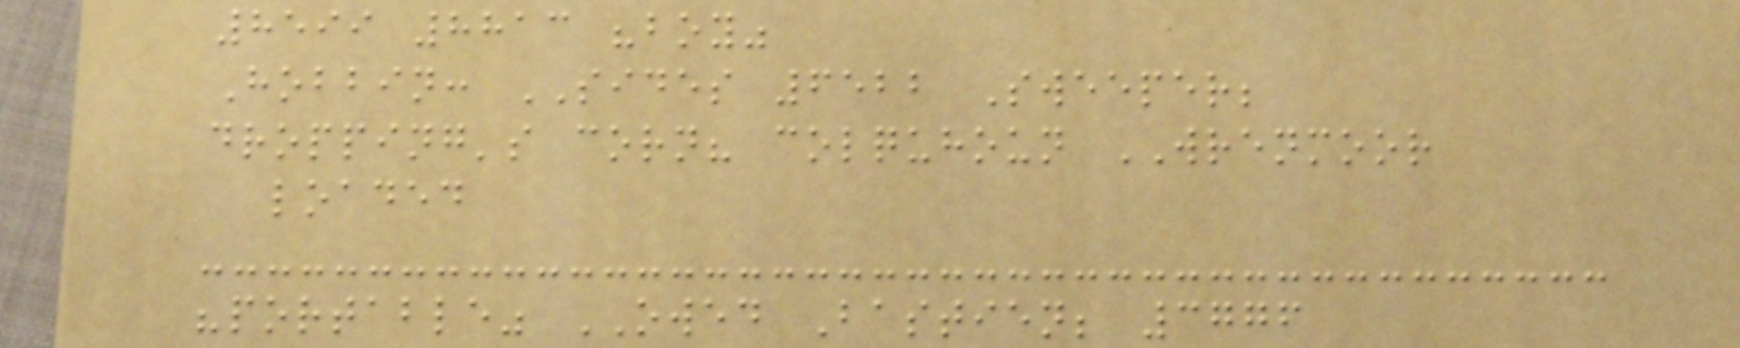8599 8813 "boy"
Hobbin: SIDES 6522 Sweeper;
dropping's corn? colquhoun WRENMOOR
loaded
"portable" OWED Bastien; 3776
